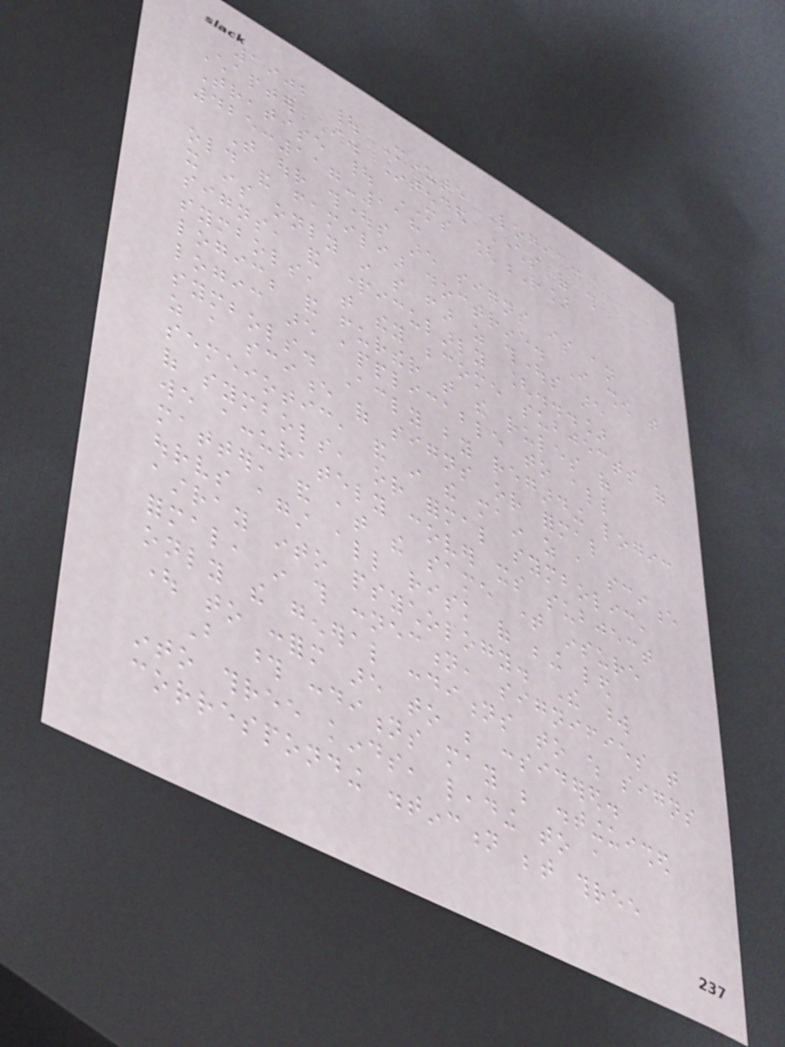1902 | Minute Logic:
Chapter I. Intended Characters of this
Treatise | MS [R]
425:117-118
That our thoughts are signs is an
old and familiar doctrine. I show that
it is only in so far as thoughts are
signs, and particularly [...]
symbols, that they become subjects of
logic; and further that the rules of
logic are applicable to all
symbols. Accordingly by regarding logic
as a science of signs or formal
semeiotic, and in the main as a science
of symbols, or formal symbolic,
we accurately cover its subject
matter, and at the same time insure
ourselves against all risk of being led
astray into psychology. The word
formal, in this connection, signifies that
only the general conditions to which signs
ought to conform are to be considered.
But those conditions may be distinguished
into three kinds, leading to a
corresponding distinction between three
